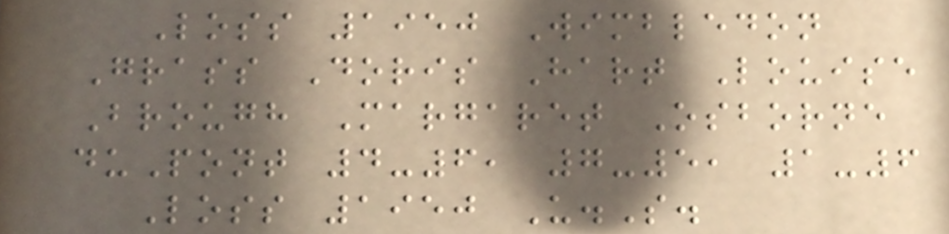Loss 1950 Wimbledon
Grass Doris Hart Louise
Brough Margaret Osborne
duPont 4-6, 7-5, 1-6
Loss 1950 U.S.
